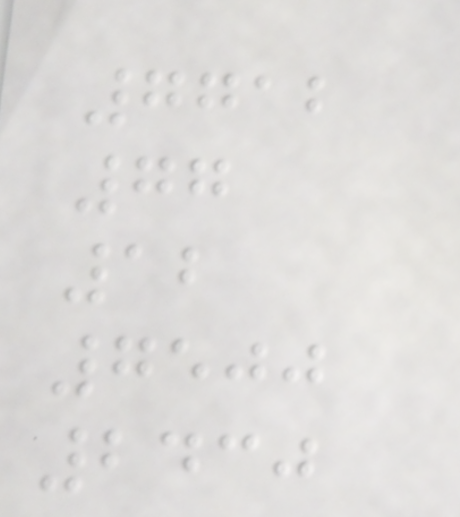7712
77
12
7500
2430
